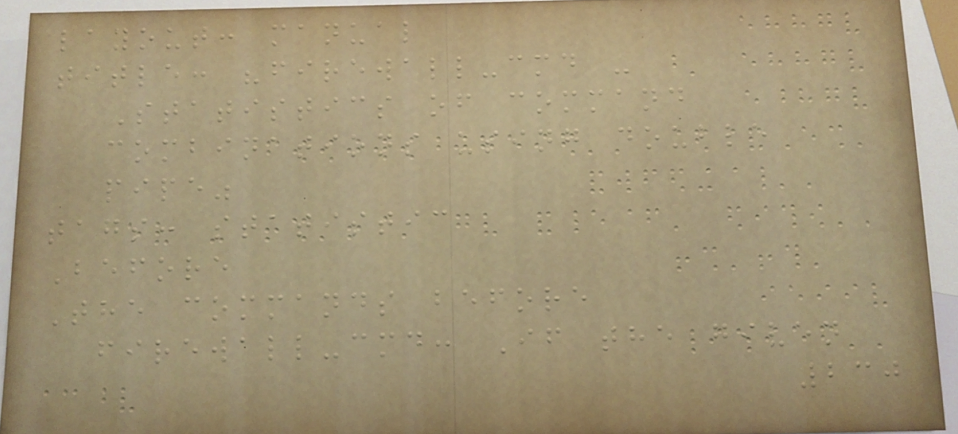layout: manual
title: "firewall-cmd -
Statistics of command
combinations using double
pipe"
tags: statistic
Before
The commands before
firewall-cmd: If the given
230
